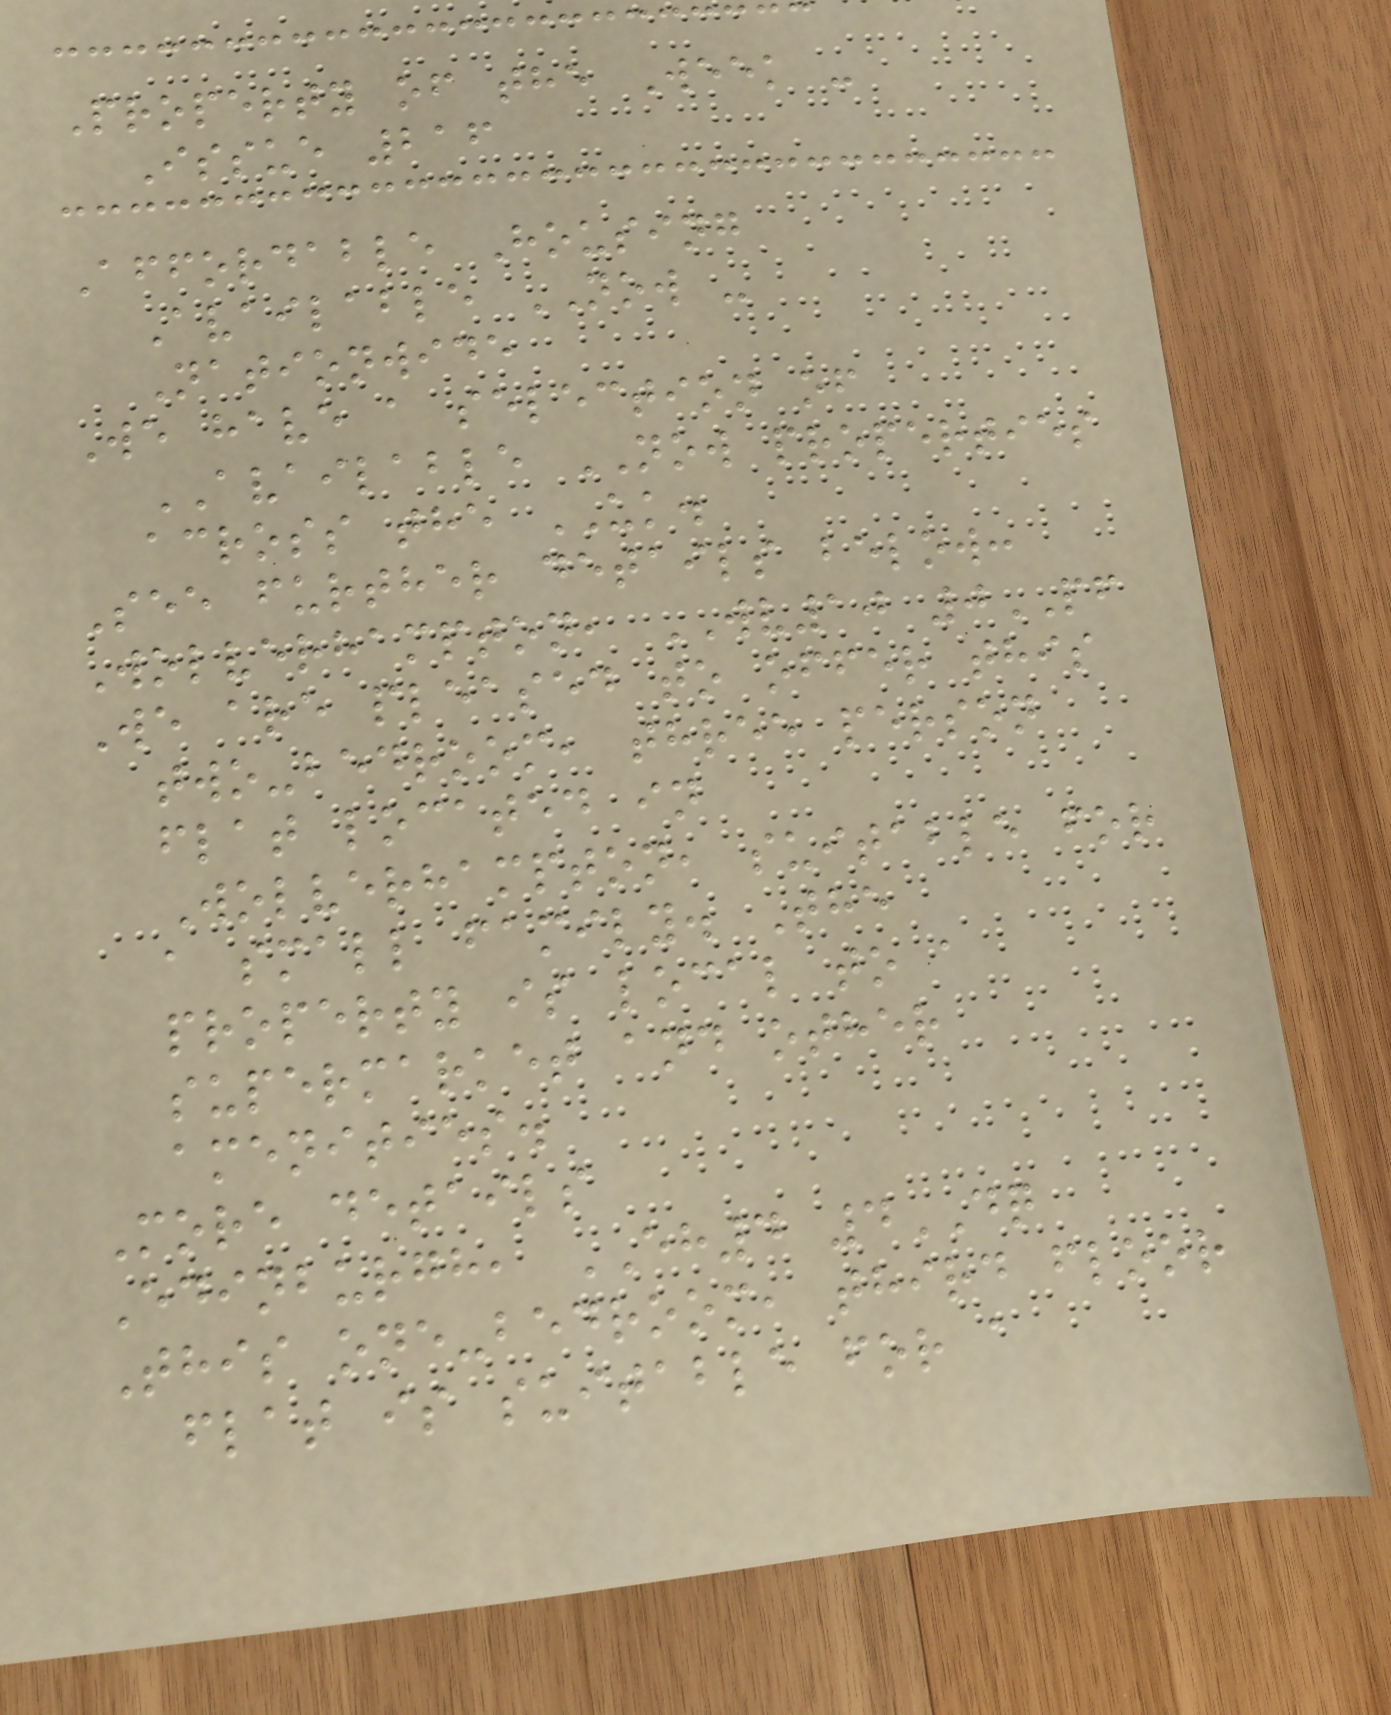Property of the Week -
Issue 216
Affordable Housing
Available NOW -
Nationwide
We have a selection of
AVAILABLE NOW properties
across the UK.
See further details below:
Wolverhampton, WV10 0PF
We are pleased to offer this
two-bedroom, three person
flat located in
Wolverhampton, suitable for
a small family. The
property is local to a
supermarket and other
amenities.
More details
Edinburgh, EH4 4DQ
This one-bedroom, third floor
flat is suitable for a
